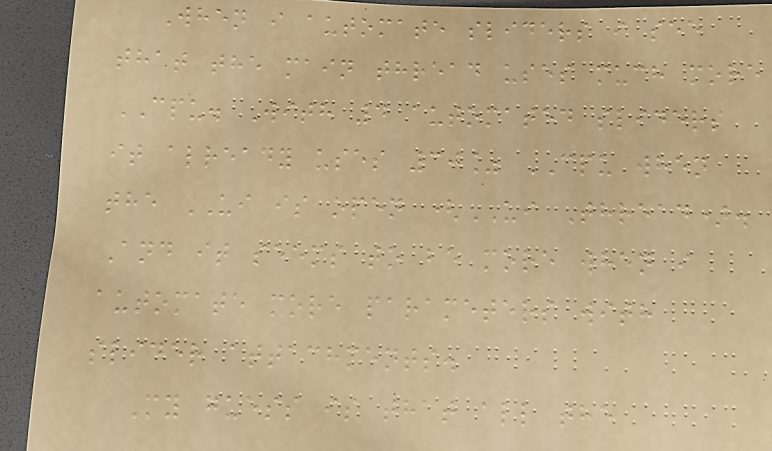When i automate sliders i see
that the main thread uses much more
CPU. With 4 automated sliders
it already uses 30% CPU when
the UI is open (UI Thread).
And it seems to be more when i
automate more parameters with
slider attachments.
My guess is that all the
